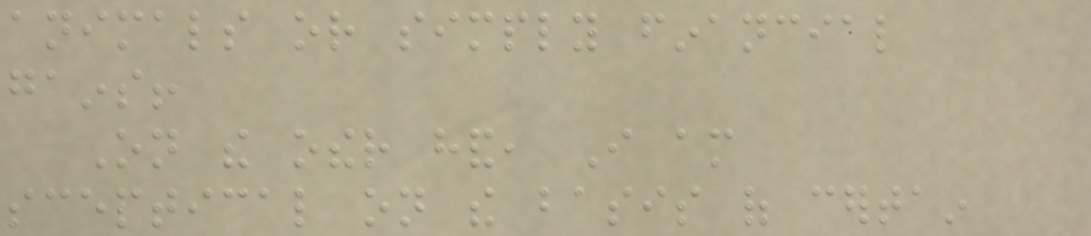animals or simply financial
gains!
On the other hand, I am
sceptical on the basis of certain
